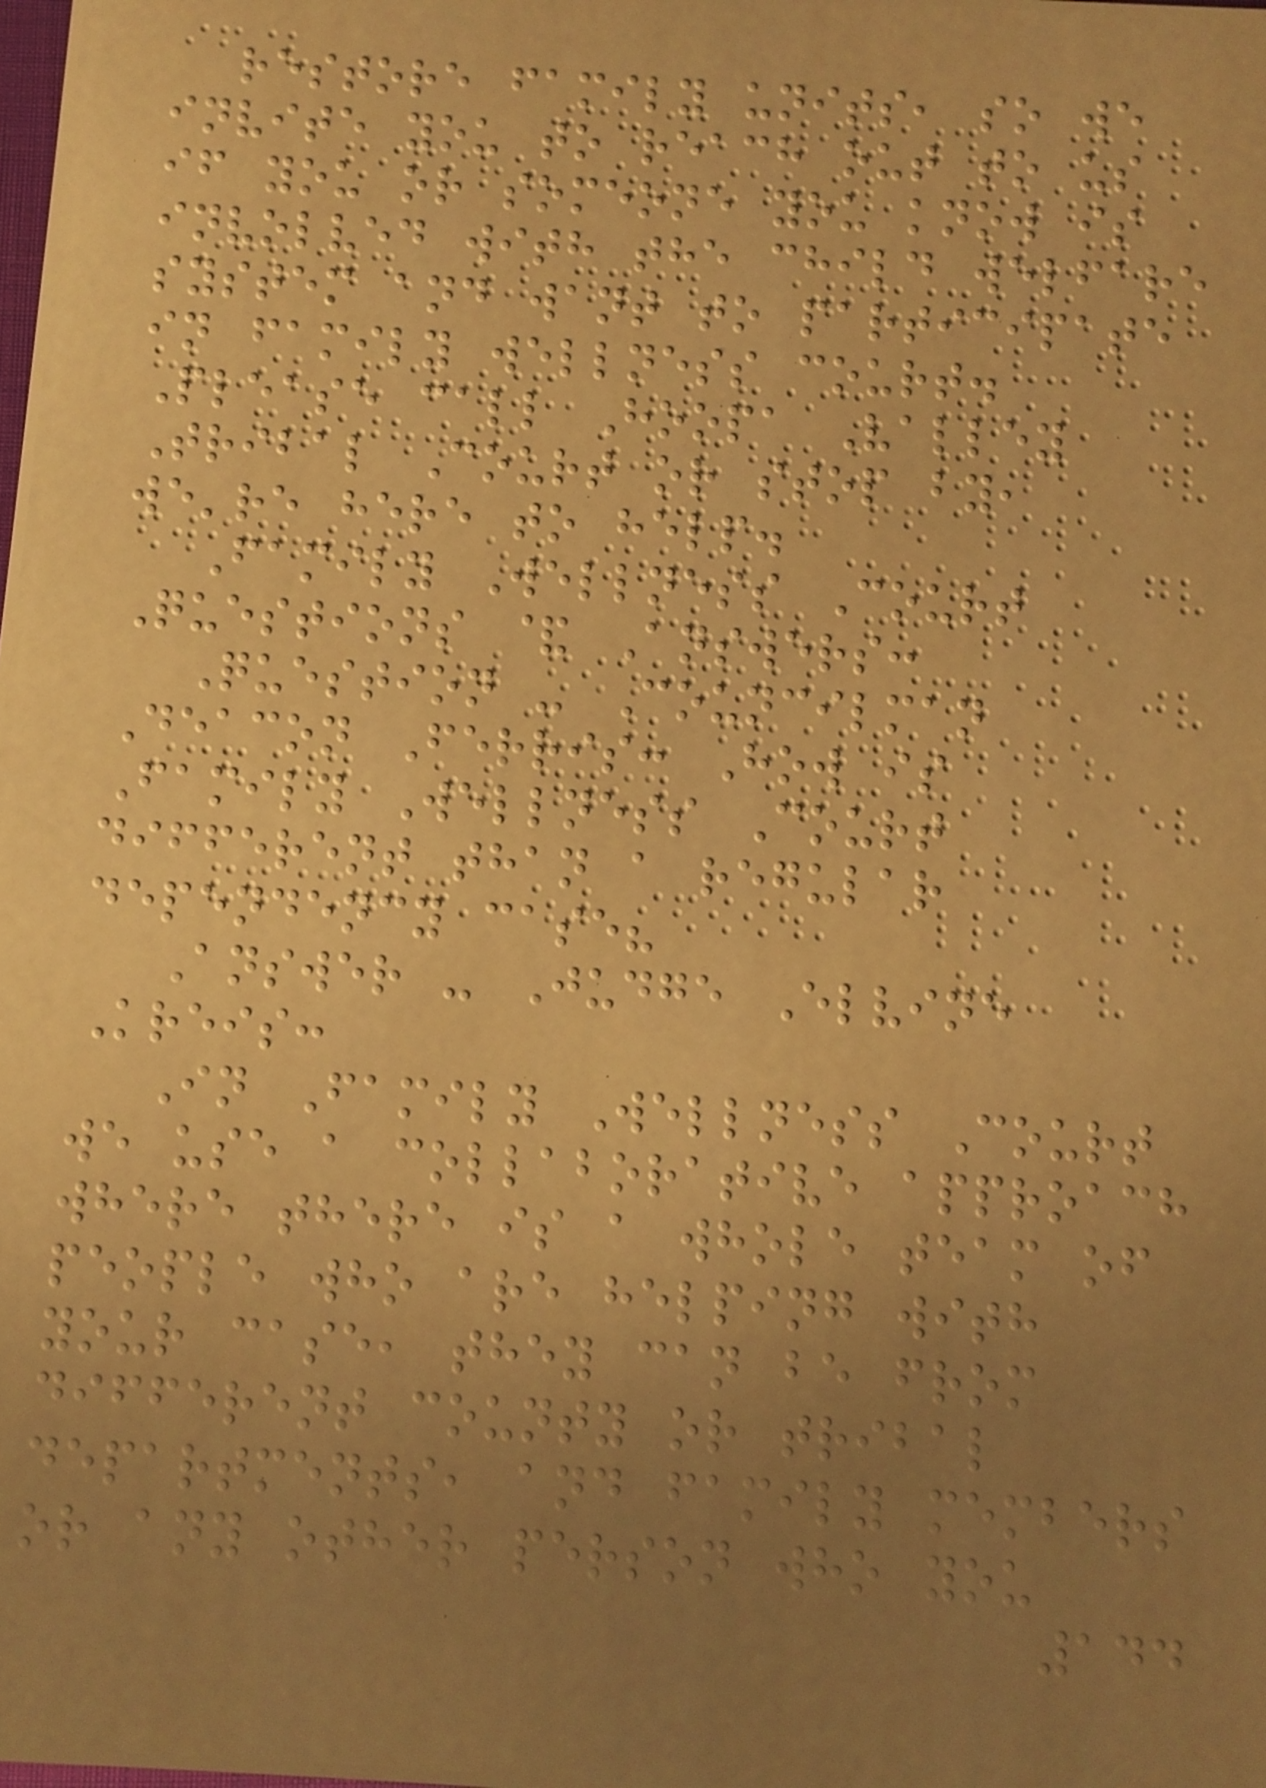restore family units, so we
invite you to reach out to us
if you or someone you know is
involved with the child welfare
system and want to participate
in family wellness court.
Please call Hoopa Valley
Tribal Court or stop by,
we're here to help.
Family Wellness Court
Questions & Answers:
Question - Councilman
Deacon Ferris: How is
Family Wellness Court
different than a regular
dependency case?
Answer - Judge Elvine
Kreis:
In Family Wellness Court
we use a collaborative approach
where there is a whole team of
people who are helping with
your case, they can be from
different county or tribal
departments, and family members
or any other person who you
144
